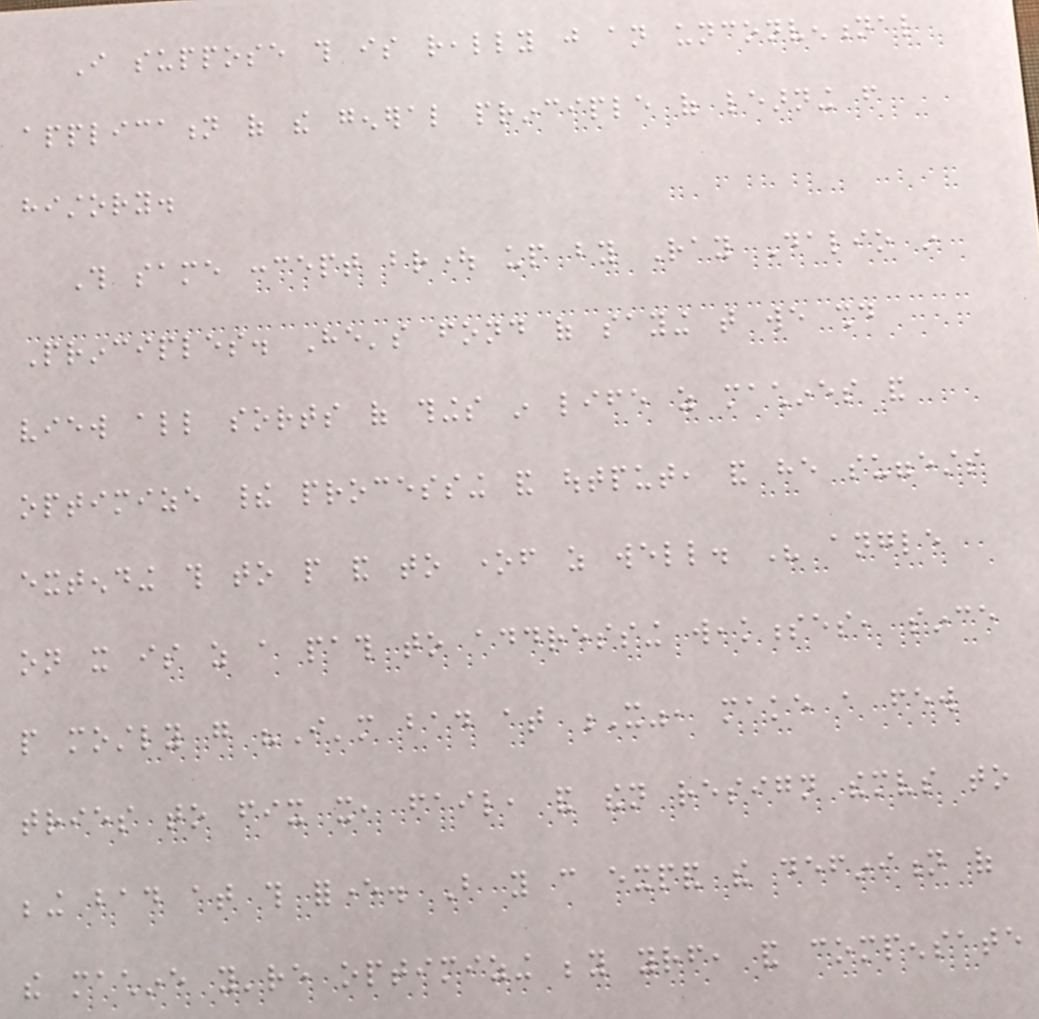I suppose this is really just an unconventional
application of the general principle of learning from
history.
This same concept brought up by Ray Dalio in
Principles. He's fond of saying that we should
view all sorts of things in life as machines and
optimize their processing and output, and he suggests
extending this to people and to oneself as well. His angle
on it is as a path to addressing weaknesses, since
people mostly go "I'm bad at X", make a few
tries to fix it, fail, and then resign themselves to
being bad at this forever. But you can expand the definition of
the machine you're optimizing beyond yourself, and compensate
